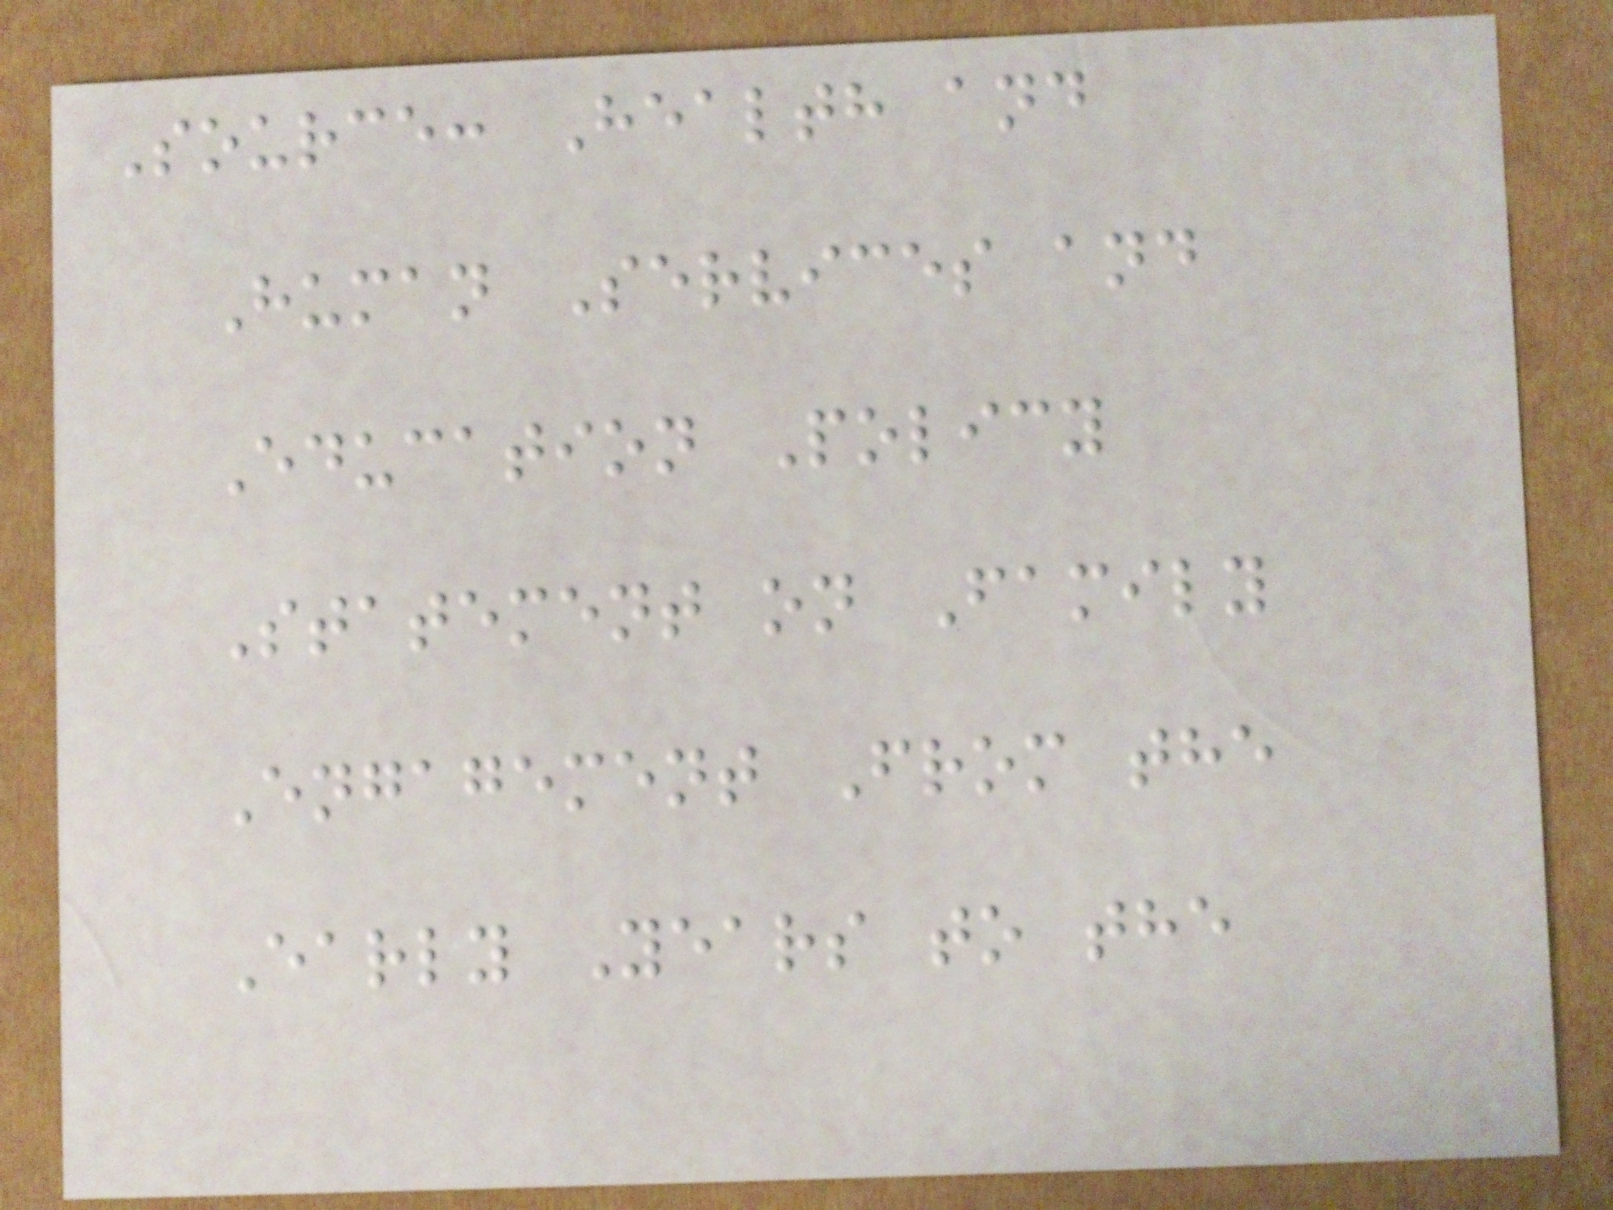Source: Health and
Human Services and
Education Policy
Statement on Family
Engagement From the
Early Years to the
